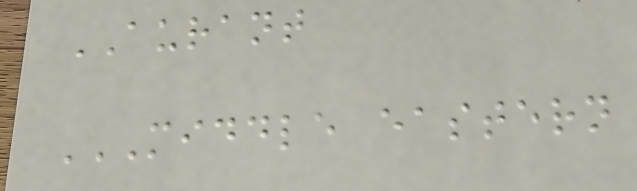AURANT
MIDDLE EASTERN
